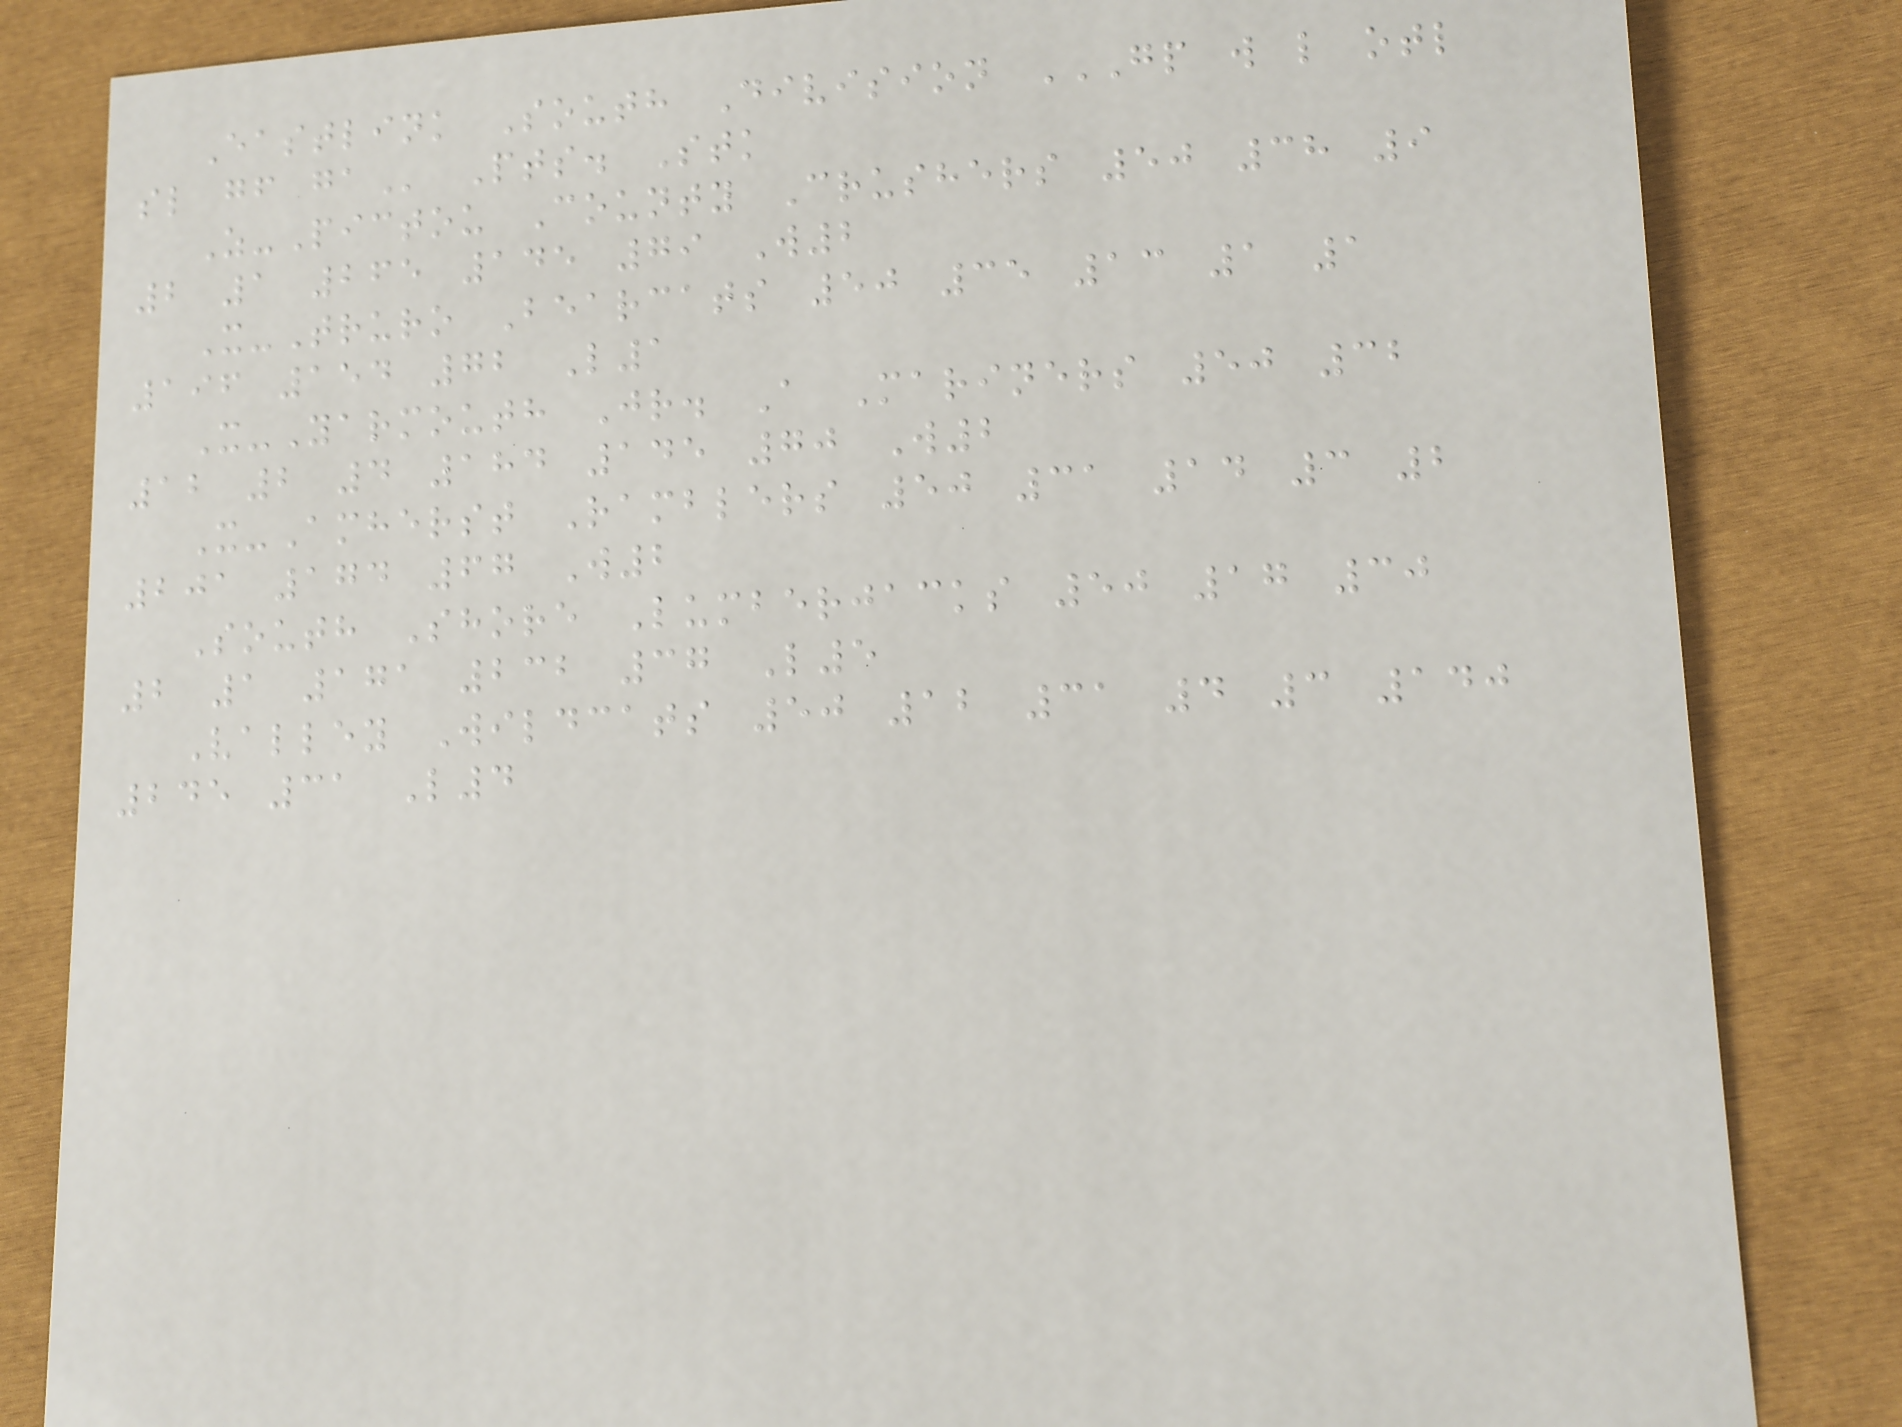Eastlink South Division GP W L OTL
SL GF GA Pts. Stk
Z-Pictou County Crushers 50 38 9
2 1 265 145 79 W2
X-Truro Bearcats 50 35 13 1 1
196 154 72 L1
X-Yarmouth Jr. A Mariners 50 32
12 2 4 184 145 70 W2
X-Amherst Ramblers 50 31 14 3 2
201 174 67 W2
South Shore Lumberjacks 50 17 30
2 1 171 232 37 L5
Valley Wildcats 50 12 31 4 3 140
245 31 L4
